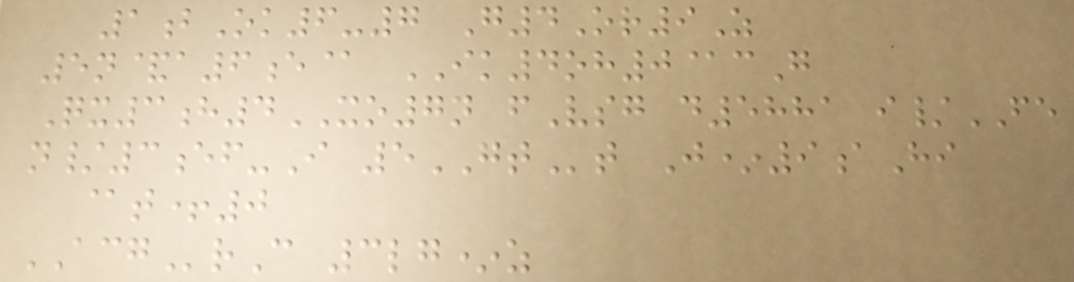1bOk6-7 G4Or9Z
5n&a6e@ IK4oh0@cG
Qx3h4XO7n fVsg d5881 i/FE
n/3ef-I 5GTt J*9aHi
@t+0
ACGrC 3lg*z
